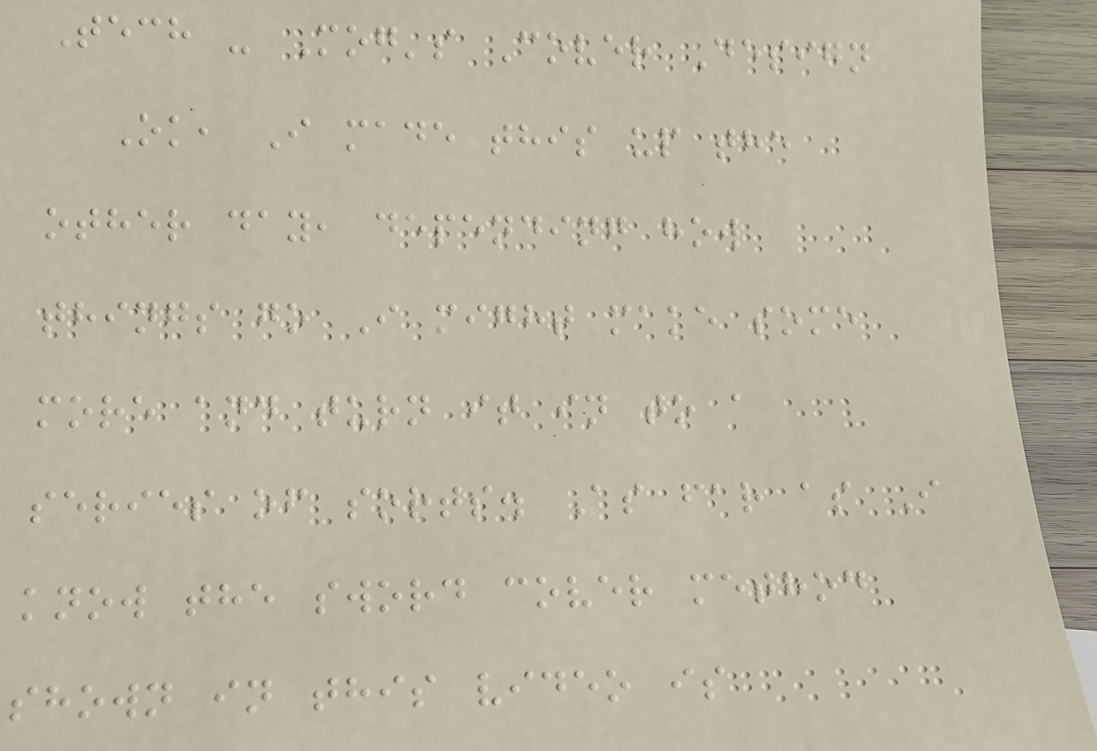Tech - Mog's Cover Design
Ok, I made this up the
other day, depending how
things go I might make some
more and turn it in to a
series of sorts. As far as I
know the sword cover method
shown in this video is
